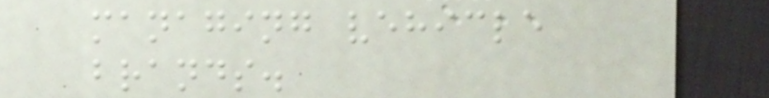managing vehicle
brands.
